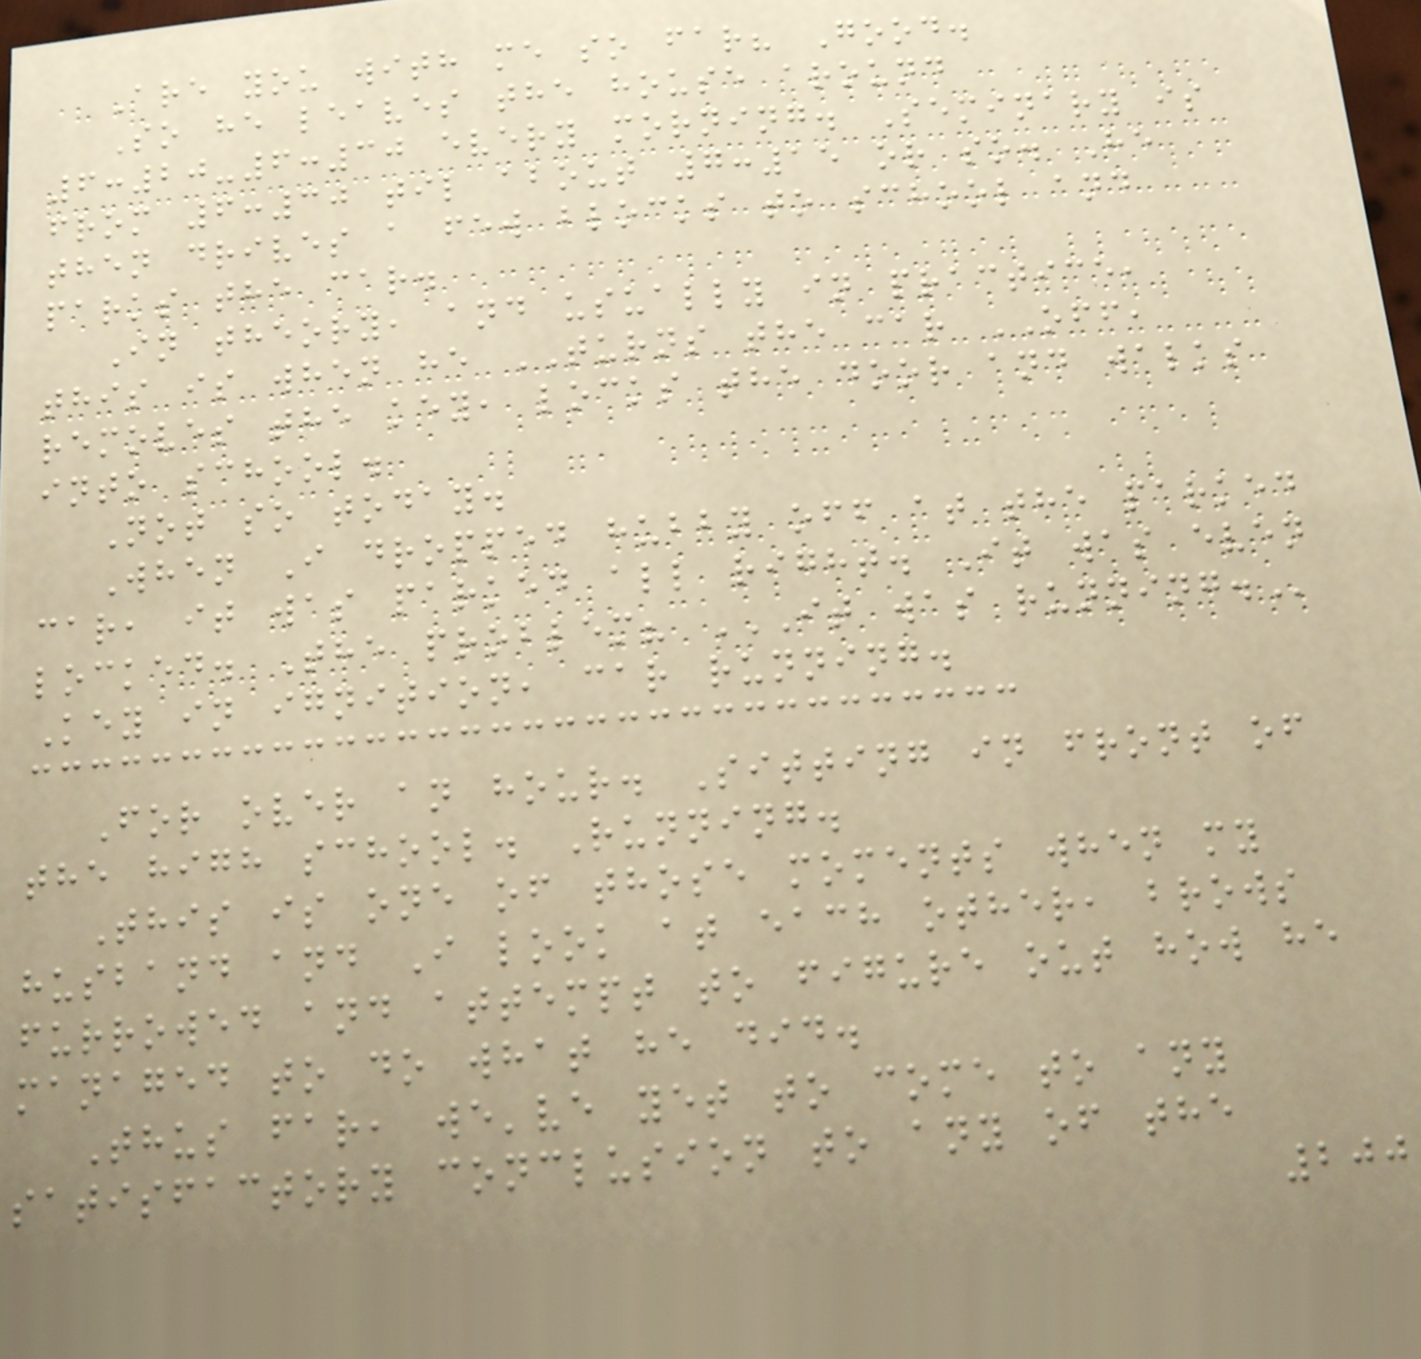Are you with me so far? Good.
So he leaves the house around
6:20-6:30 every morning. Seminary is
from 6:30 til about 7:15 or so. He
then drives a few blocks to school and
parks the car.
In theory, and usually in practice,
this is when he TURNS the car OFF,
removes the key, locks the door and walks
into school.
Not so today.
When I dropped hubby off at the parked
car, it was parked all right. It was even
locked. The problem? IT WAS RUNNING.
Key in ignition, car running.
For over an hour. Sitting in front of
the high school. Running.
This is one of those moments when my
husband and I look at each other, brows
furrowed and attempt to figure out how he
managed to do what he did.
Thus far, we've yet to come to any
satisfactory conclusion to any of the
200
